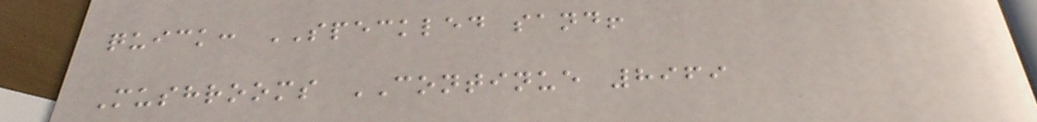quick: SPECKLED sand!
Mushrooms CONTINUE 8969
